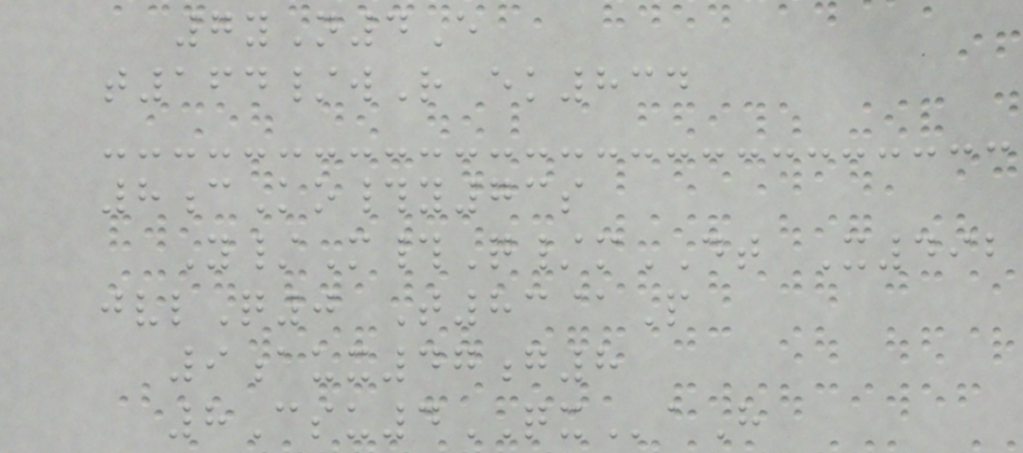7yN4E
t164/wR ek834
8cKo#y73s
Y/M#Q/mDT X492
jvlQ0 T83@P
9aux47g8
8Csu4QXaH
